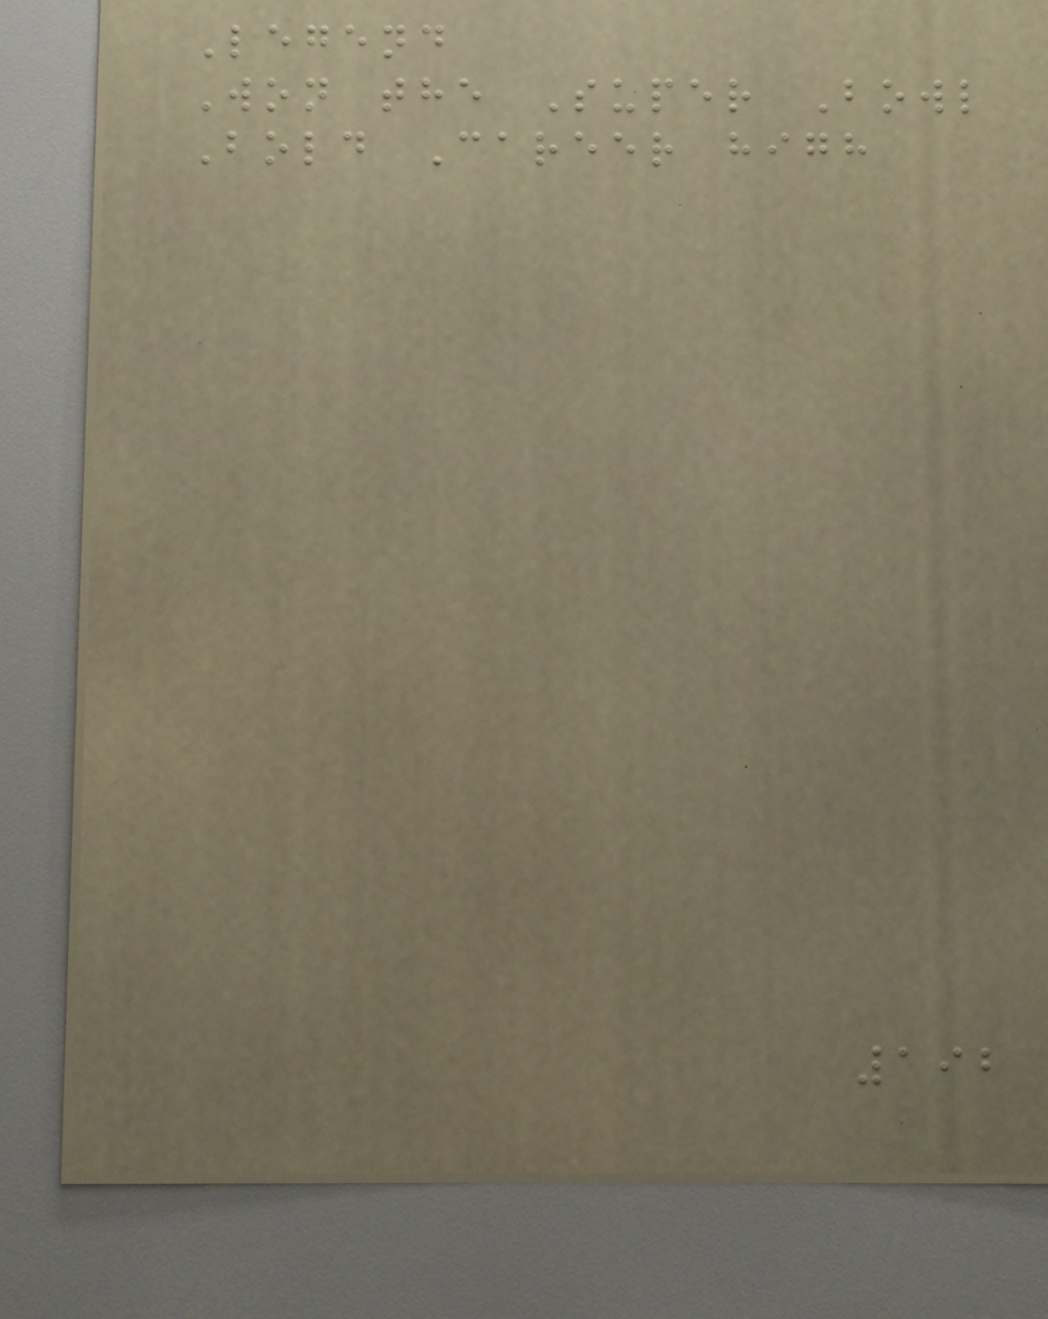Legend
Won the Super Bowl
Bold Career high
192
